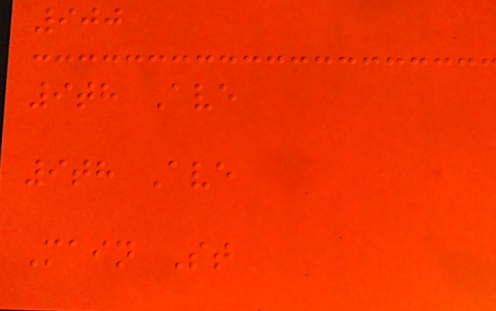900
9th Ave
9th Ave
Main St
